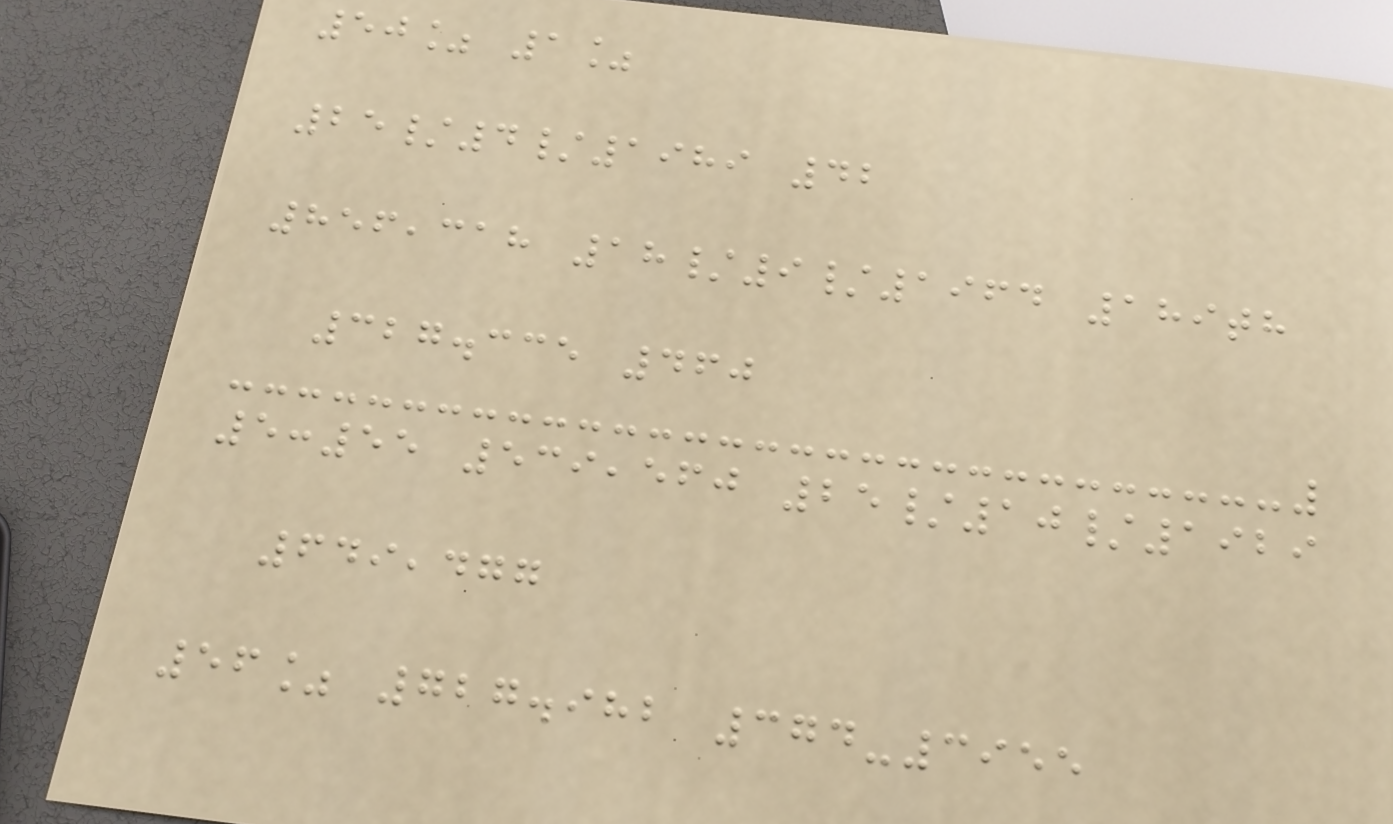50% 1%
25/4/1989 42
856,318 18/9/1964 189th
327.335 460
5:55 539,560 25/10/1929
649,477
56% 727.982 374-3955
